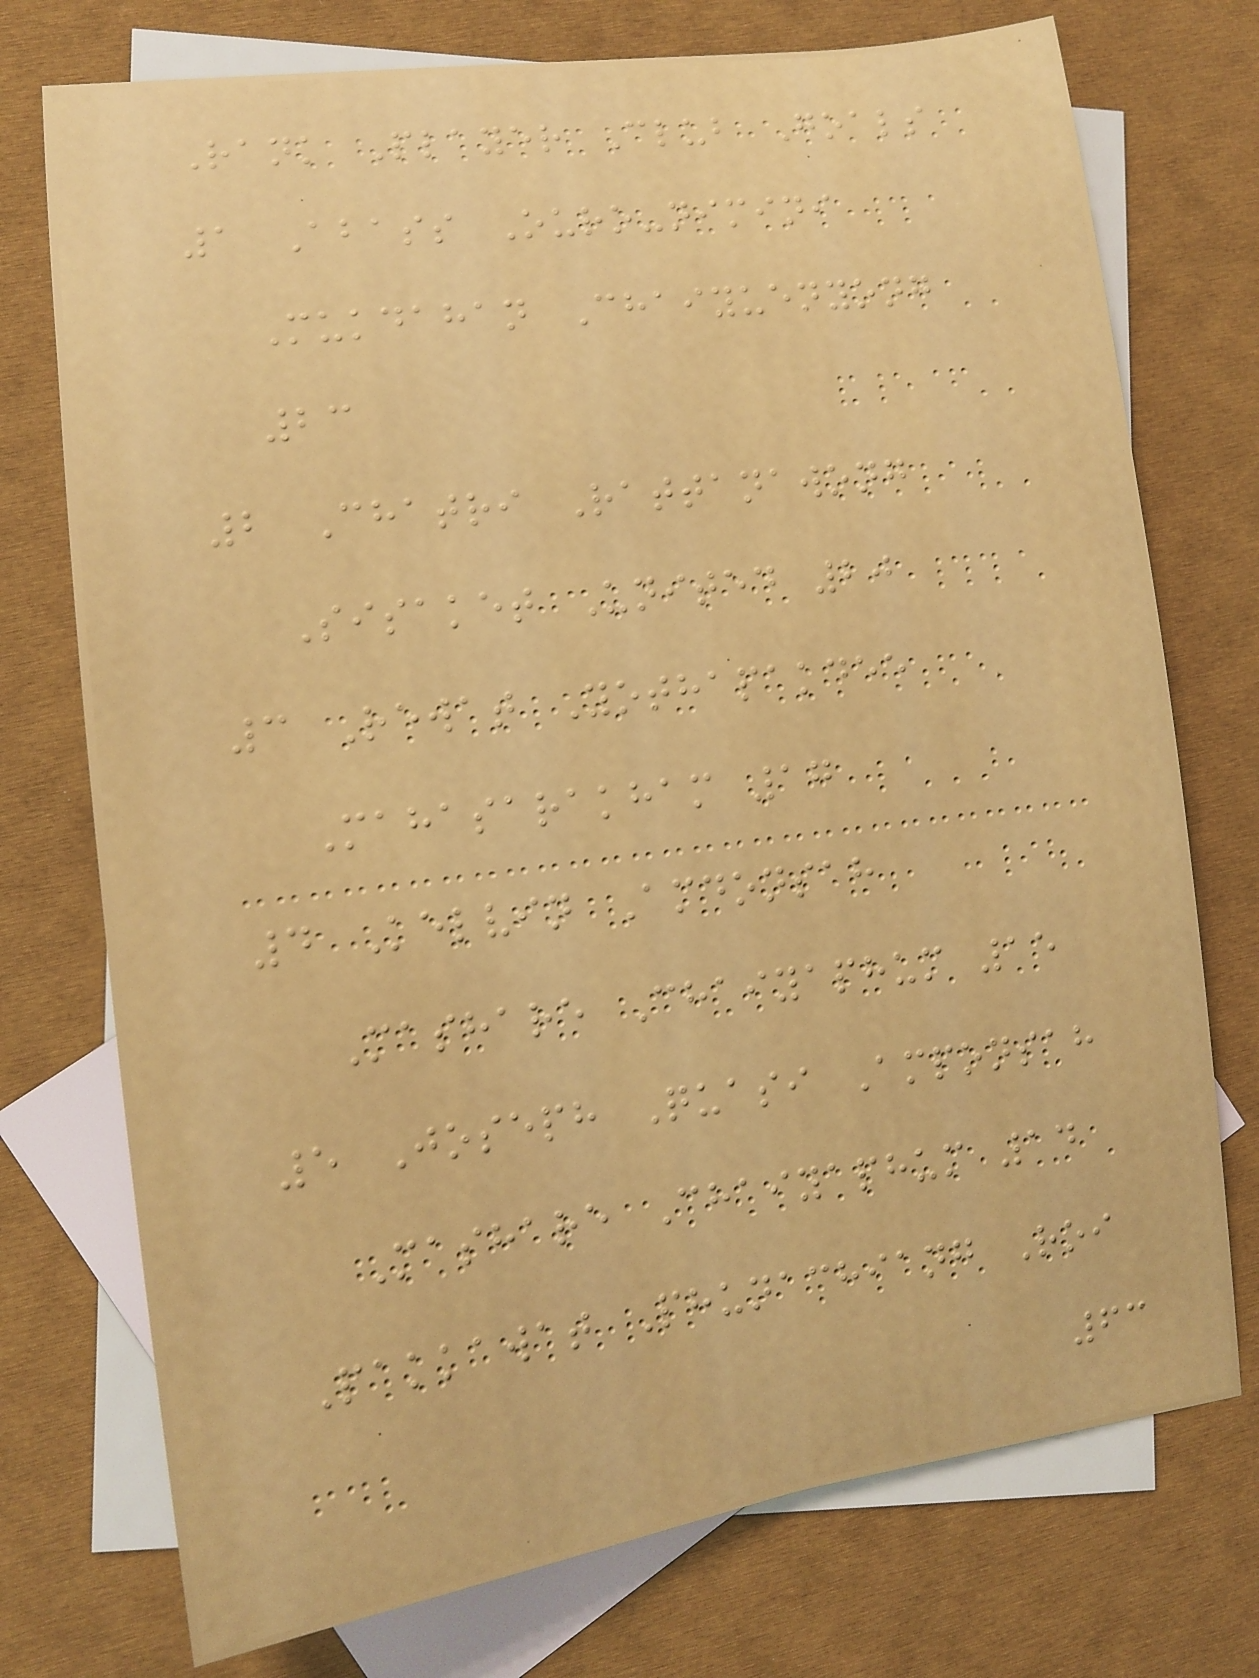Rank Player Club Goals
1 Abass Ouro-nimini
Mukdahan Chaiyuenyong
23
2 Chatri Rattanawong
Sisaket United 20
3 Rewat Yothapakdee
Mahasarakham 17
4 Kelvin Amdonsah
Mashare Chaiyaphum 15
5 Joseph Quasi Amponsah
Mashare Chaiyaphum 14
Pakkawat Phunachiang Roi
63
